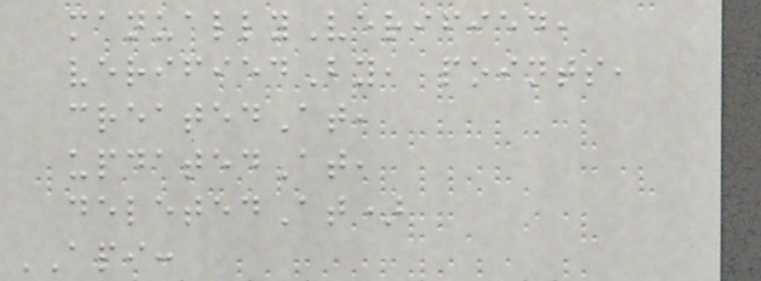manuallyVerified,
verifiedBy, points,
createdAt,
updatedAt,
deletedAt)
API:
